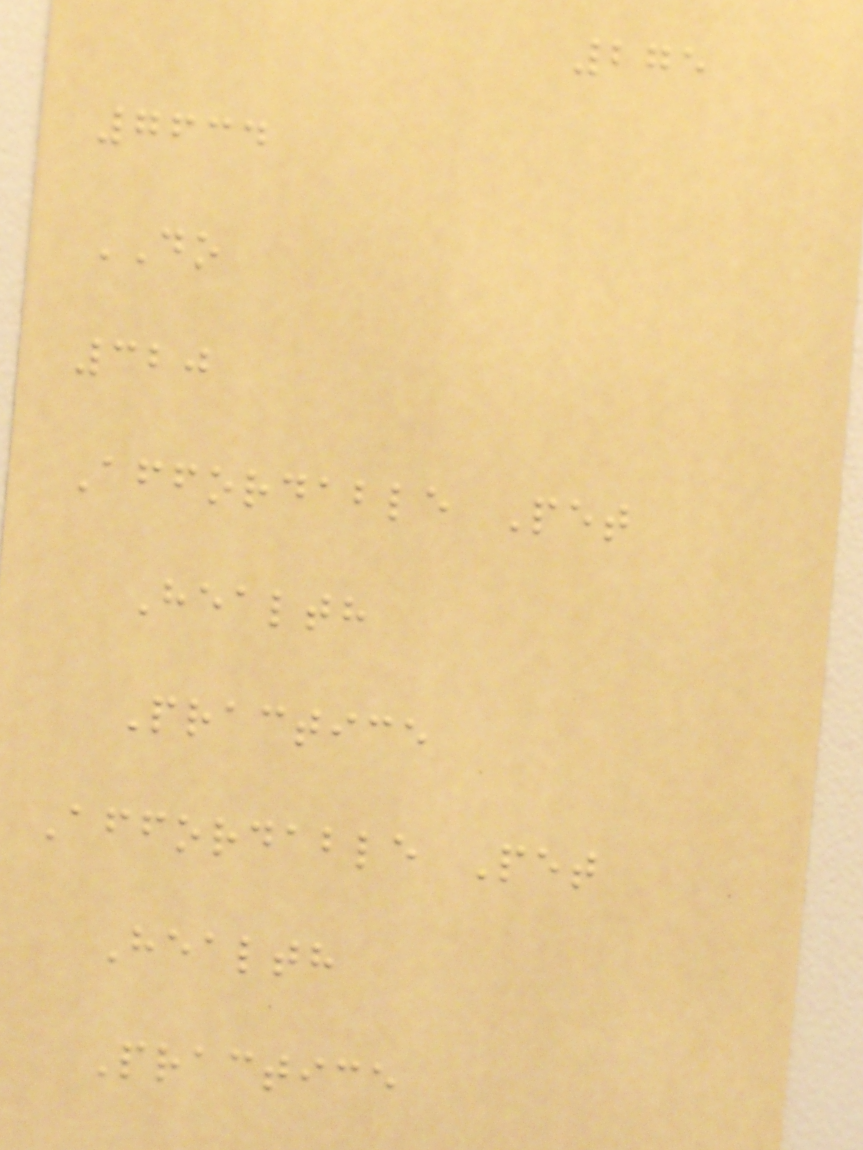275
7634
DO
320
Affordable Pet
Health
Practice
Affordable Pet
Health
Practice
